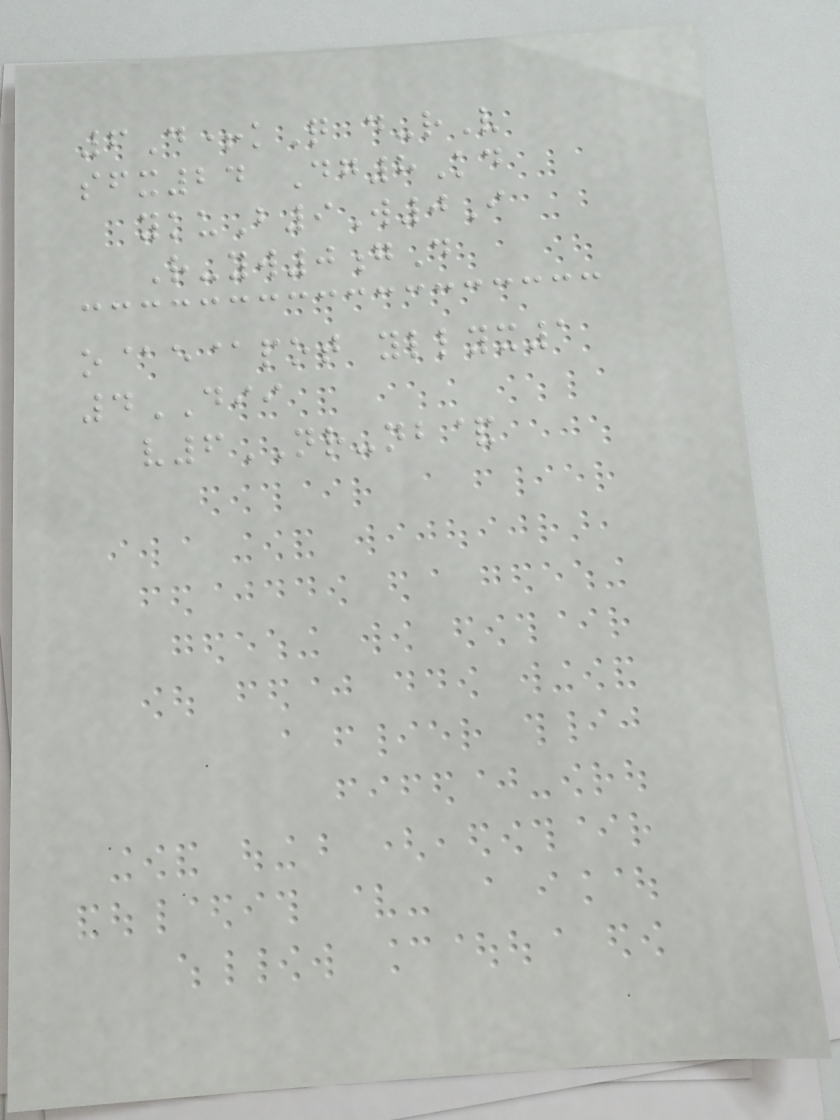6D+kQ d-rV
sfx24 Dg8Kd
ykuB9W0I
R-yw0gD
o@e@pot yllyx1
4DII
v6NR-nb&
